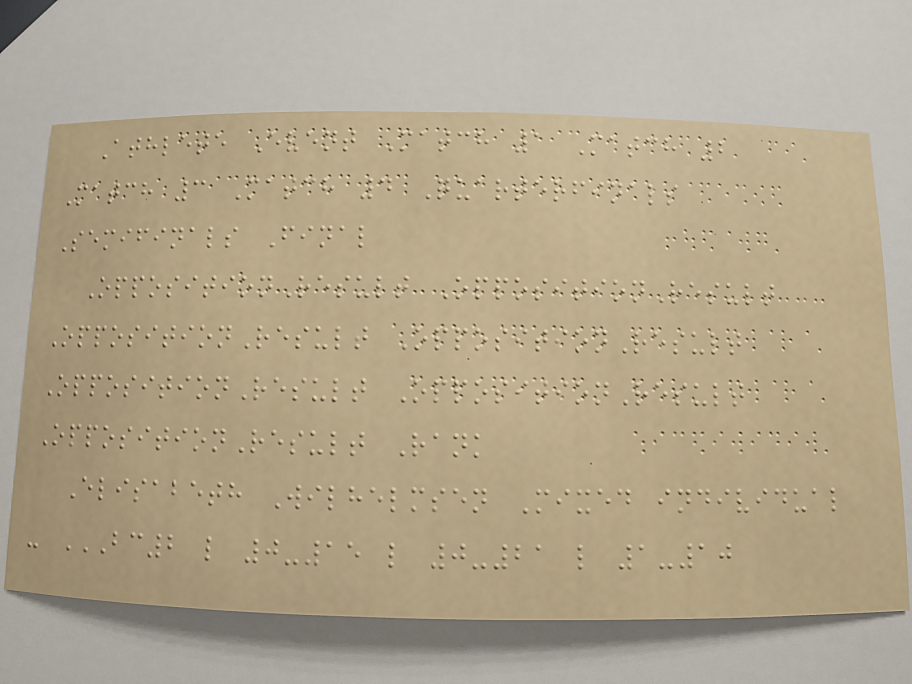Athlete Event Match 1 Match 2
Match 3 Match 4 Quarterfinals
Semifinals Final
OppositionResult OppositionResult
OppositionResult OppositionResult
OppositionResult OppositionResult
OppositionResult Rank
Elisabeth Wilhelmsen Mixed individual
- BC2 L 0-15 L 0-21 L 1-10
